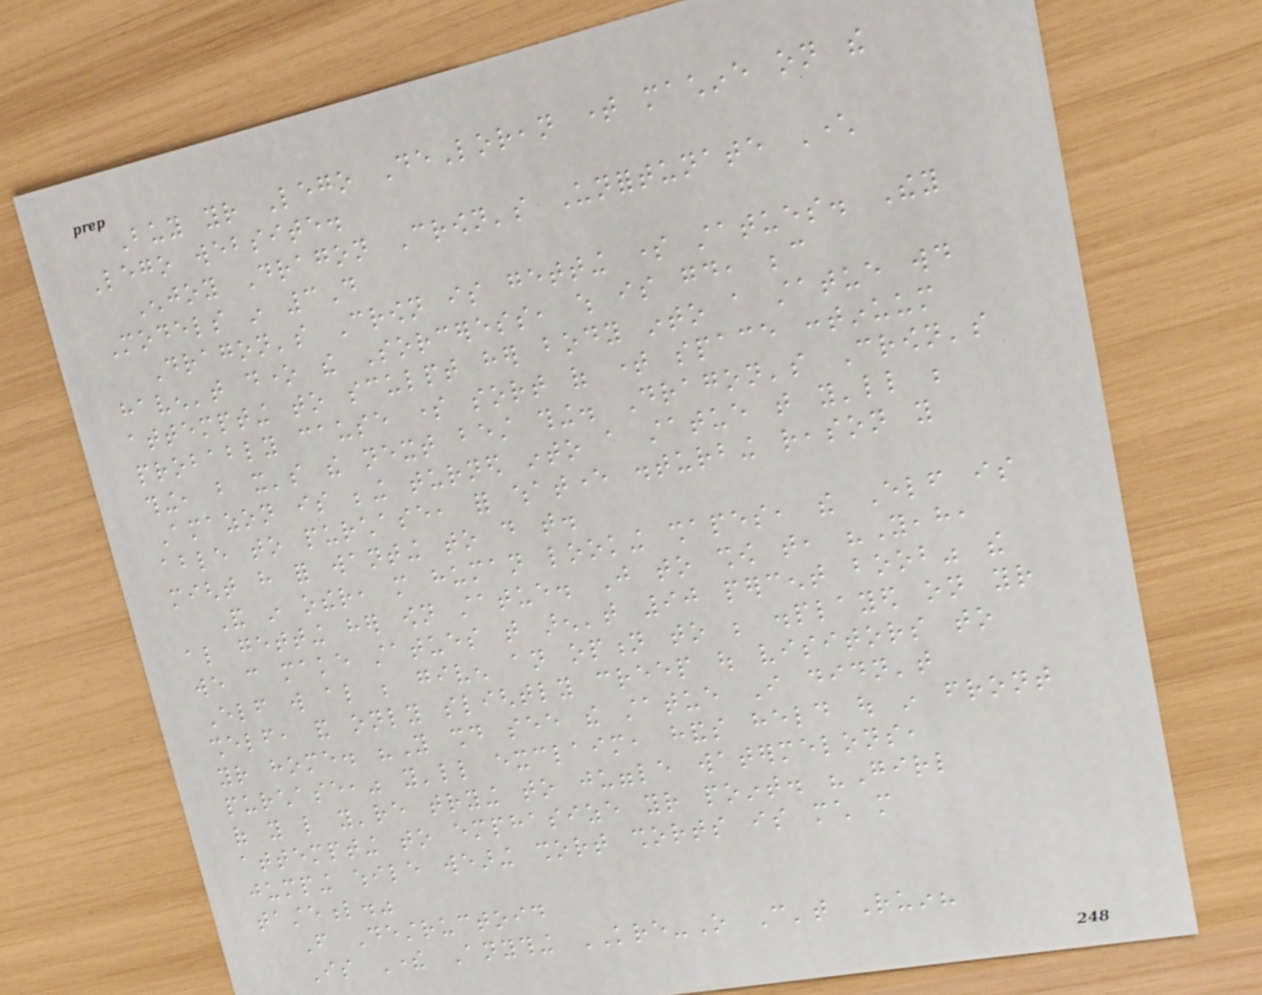Buy your Lego DeLorean time machine on the
Lego website.
Enjoy Dragon Crown's Unfortunate Character
Models in 3D
Dragon's Crown is getting some statues. They
haven't done the Sorceress, which is good, because
attempting to sculpt her body into a statue would
probably cause some sort of time space continuum
thing, but it's the next best thing. Dragon's Crown's
Amazon is being turned into a statue that you'll be
able to purchase, for whatever disturbing reason you
might have for wanting to do that.
And in other, more human looking shapes, the Elf is
also getting her own statue. Just to show that, "Yeah,
we can make statues that aren't 90 percent boob" the
Elf will also be given an option to be displayed on your
shelf, and only slightly creep out visitors to
your home. "You should see the statue I didn't
purchase," you'll exclaim, hands held out in front
of you like you're trying to juggle watermelons,
attempting to emphasize your point. "Girl
jumping while wearing short shorts is much more
tasteful."
From Destructoid
Is There Anything KRE-O Can't Ruin?
